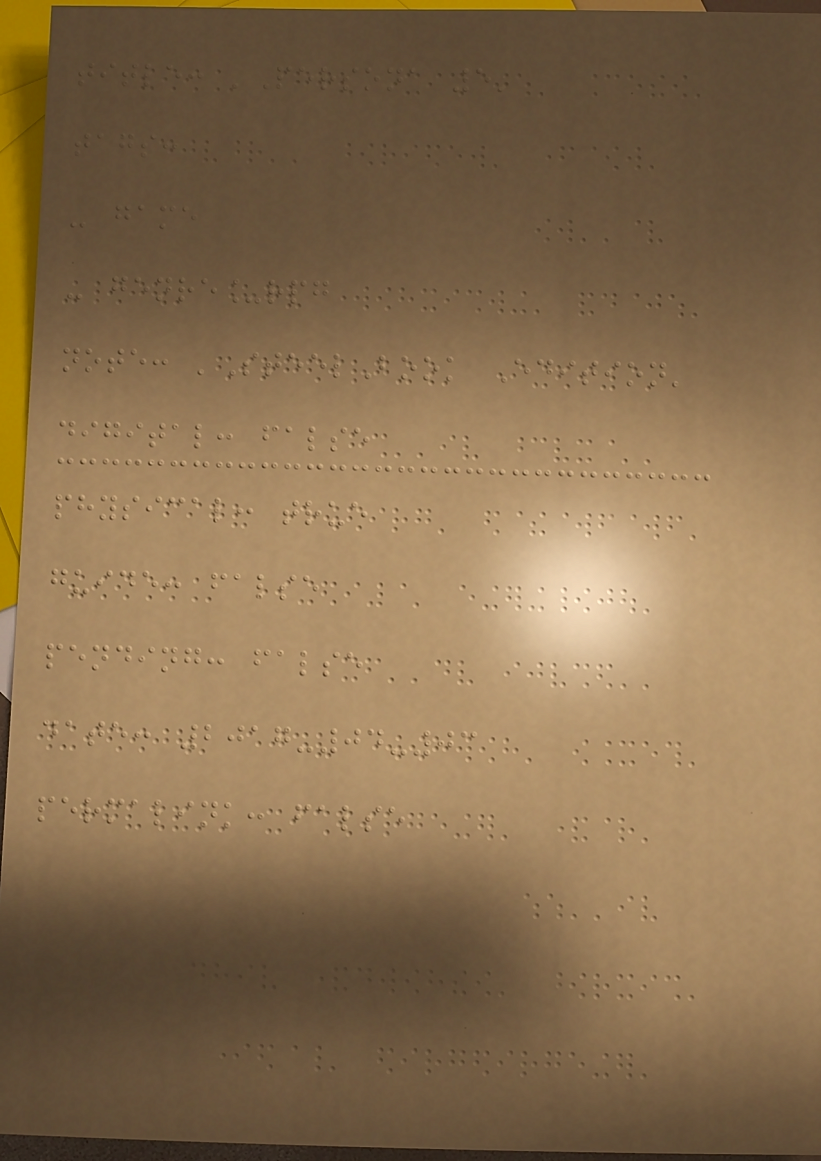title: 'Persona 5'
tags:
- game
- genre_rpg
note: 'SteelBook Edition'
digital: false
physical: true
guide: false
pending: false
date: 2017-04-03
permalink: false
